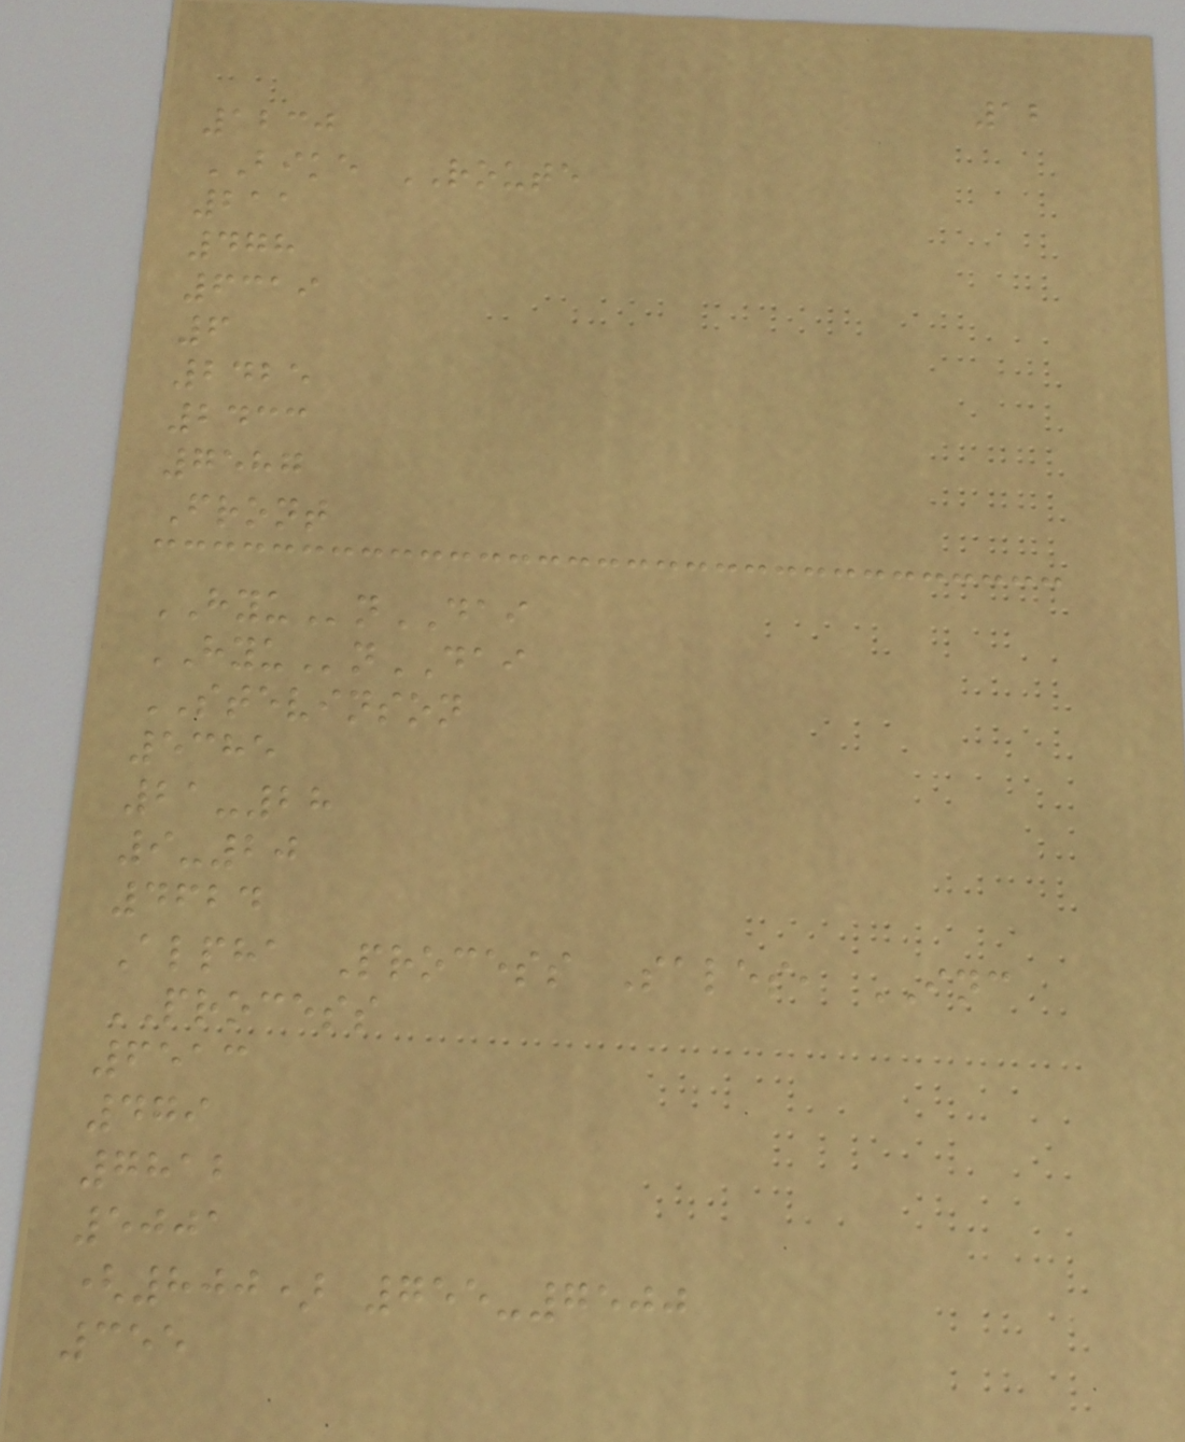12
1230
BIKE ROUTE
211
478
6319
6
2425
2433
7587
Front
HYUnDAI
HYUnDAI
STEVINSON
5385
21-28
9-20
4624
Alpha Process Sales, INC
PROCESS
6513
479
7812
5001
(800) 755-7500
355
